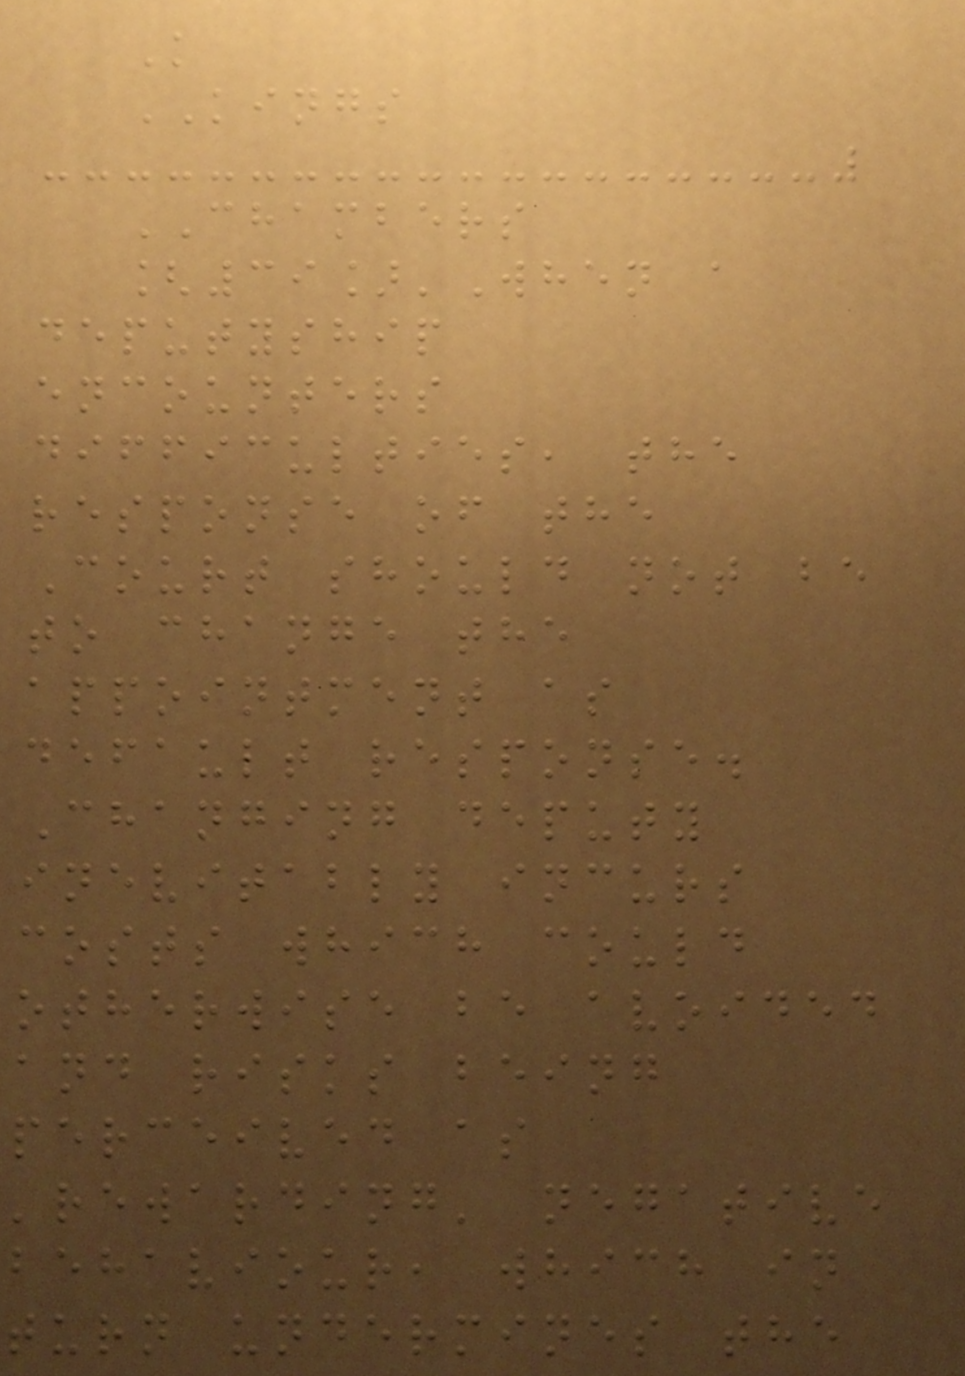K
KINGS
CHAMBERS
[39]'When a
deputyship
encounters
difficulties, the
response of the
Court should not be
to change the
appointment as
default response.
Changing deputy
inevitably incurs
costs which could
otherwise be avoided
and risks being
perceived as
'rewarding' negative
behaviour, which in
turn undermines the
